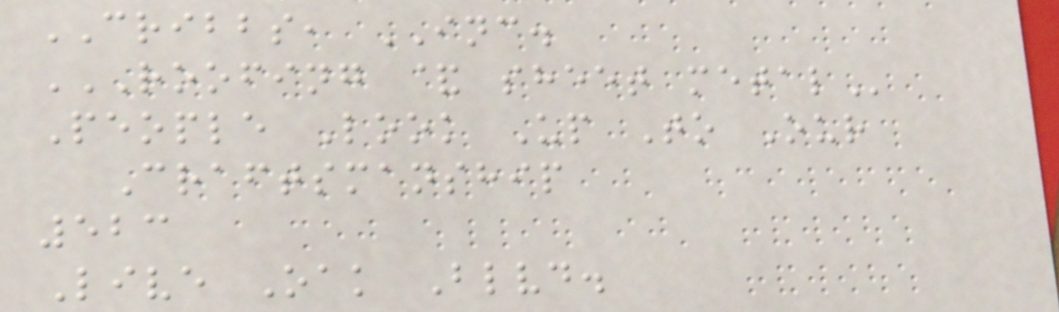CRIBBS, INC.
ROOFING & SHEET METAL
People Look Up To Our
Craftsmanship
523
Live Oak Blvd.
